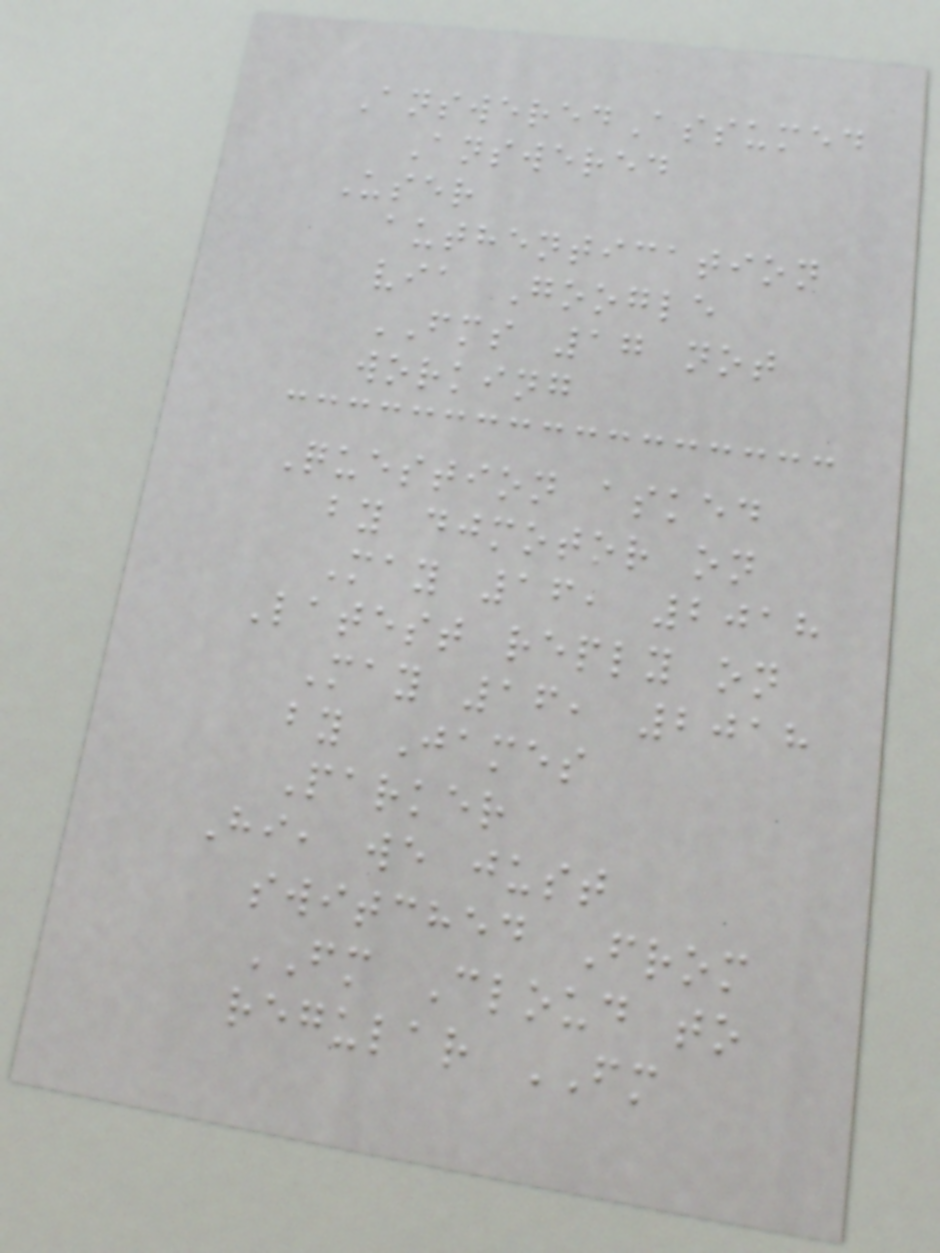AnsweredAssumed
Answered
User
authentication
via Google
FMS 17 not
working
Question asked
by djmotor on
May 16, 2018
Latest reply on
May 16, 2018
by James
Parker
Hi, we just
switched From
FM Cloud to
regular FM
